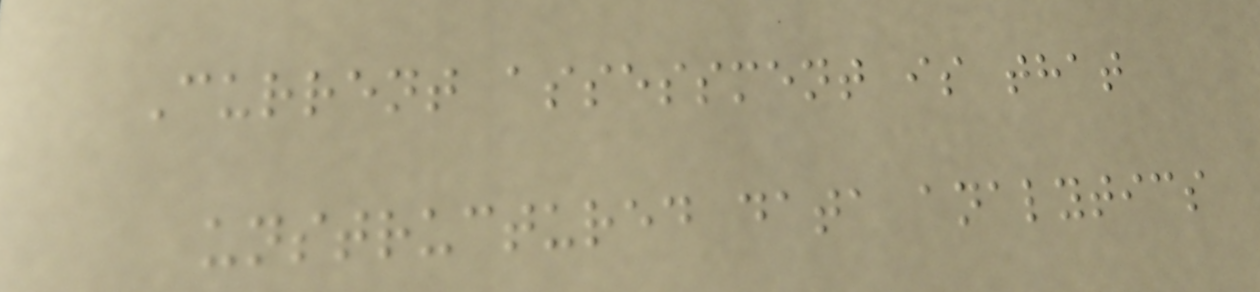Current assessment is that
unstructured data analytics
